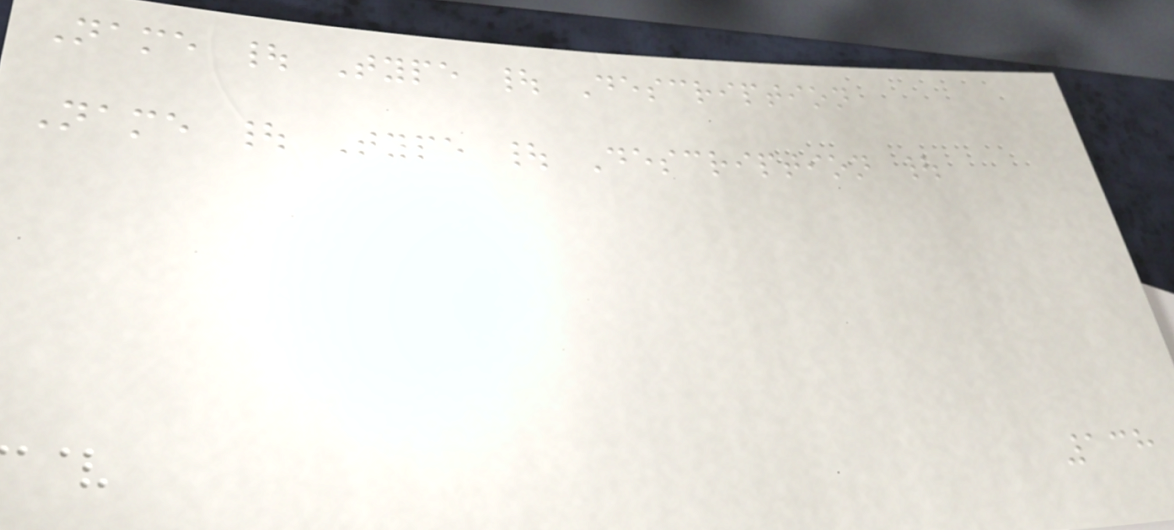Name | Type | Description
Name | Type | Description |
138
